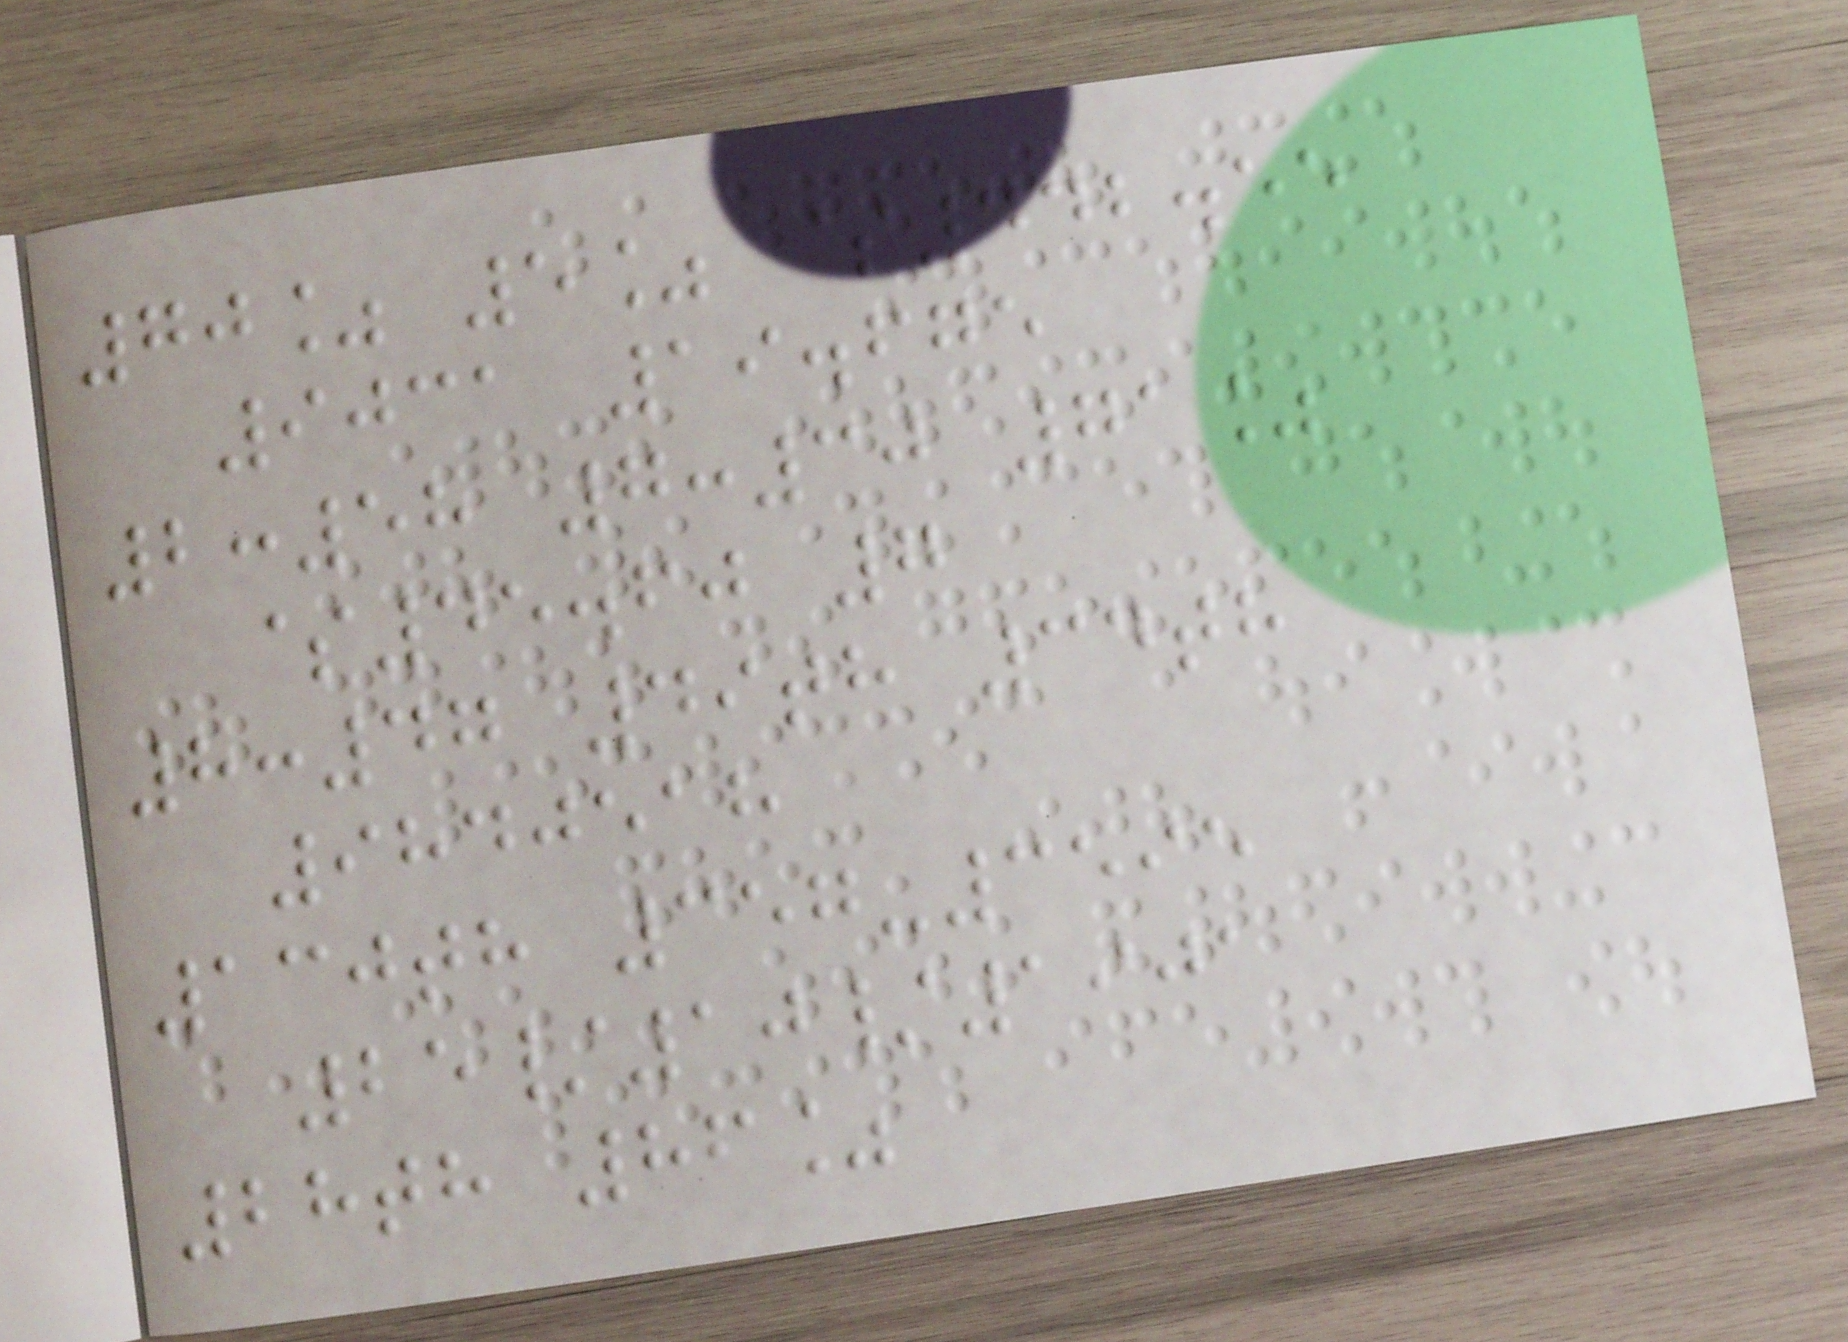70% 5% $442.55
9031 19.675
2:58 7:30 71%
$45.60 7
8:47 49th 34th
9840518
130th 357-3595
25/10/1901
28th 86%
